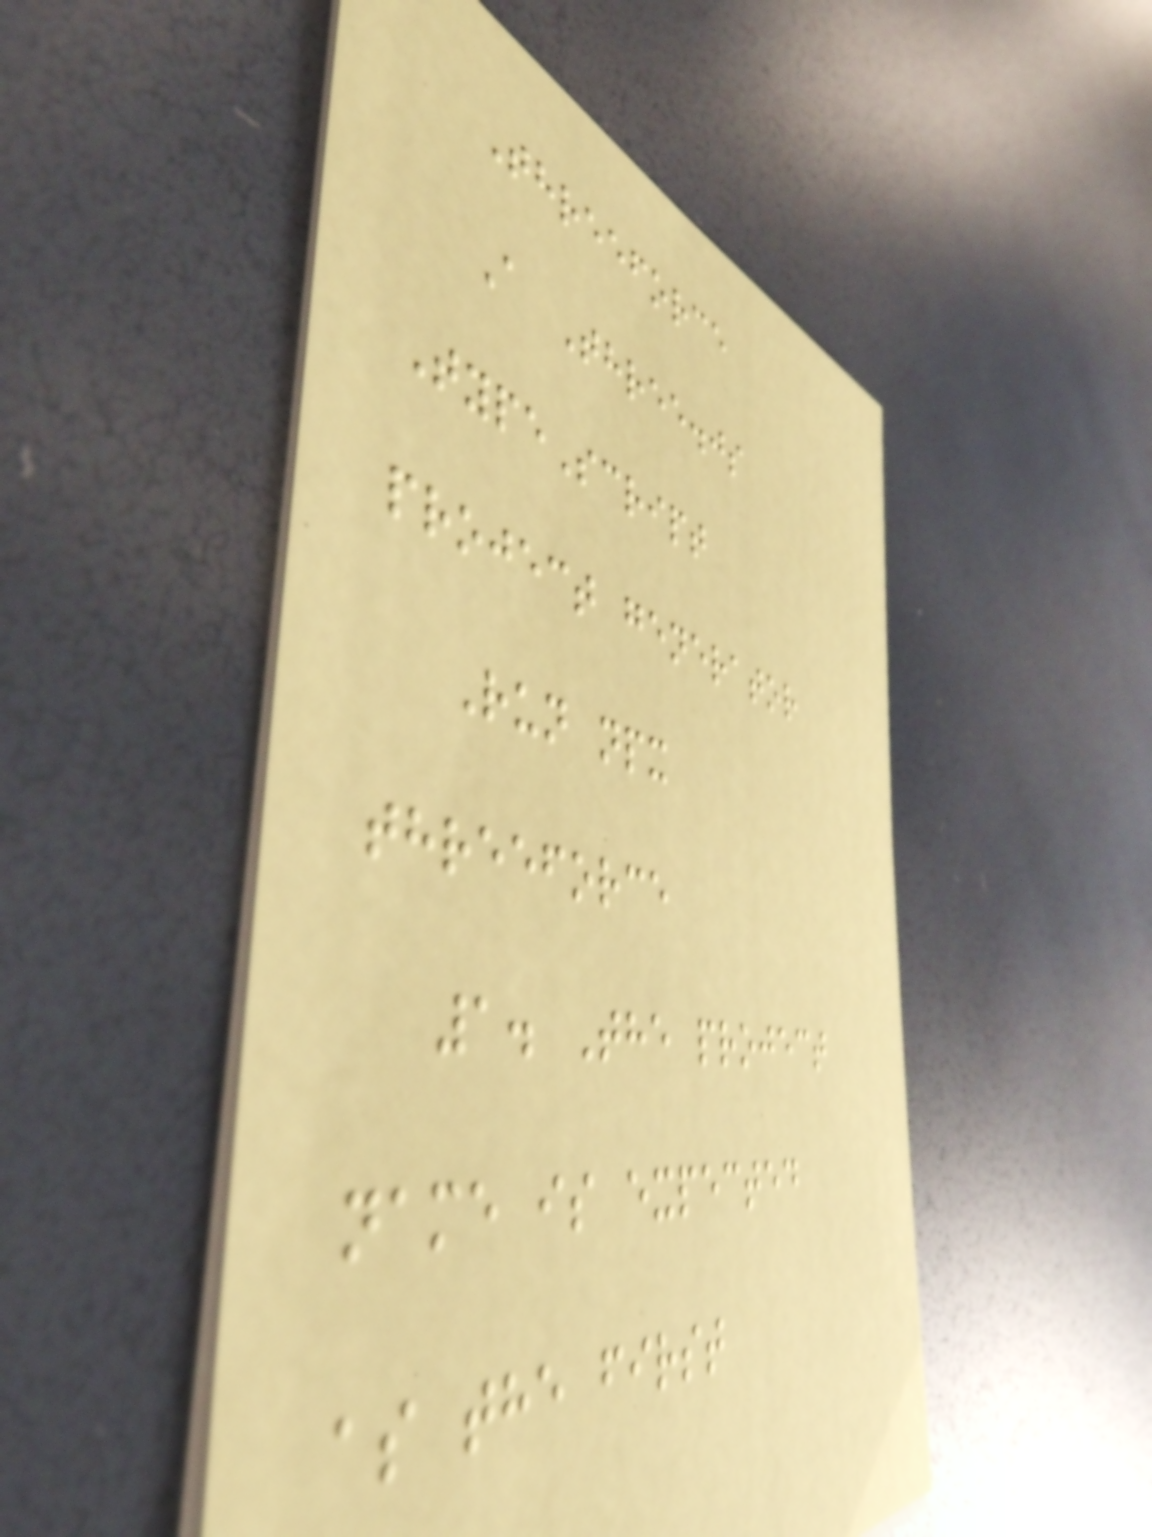Threeforce
A Three.js
TypeScript
project generator
Run npx
threeforce
1. The project
name is expected
as the first
